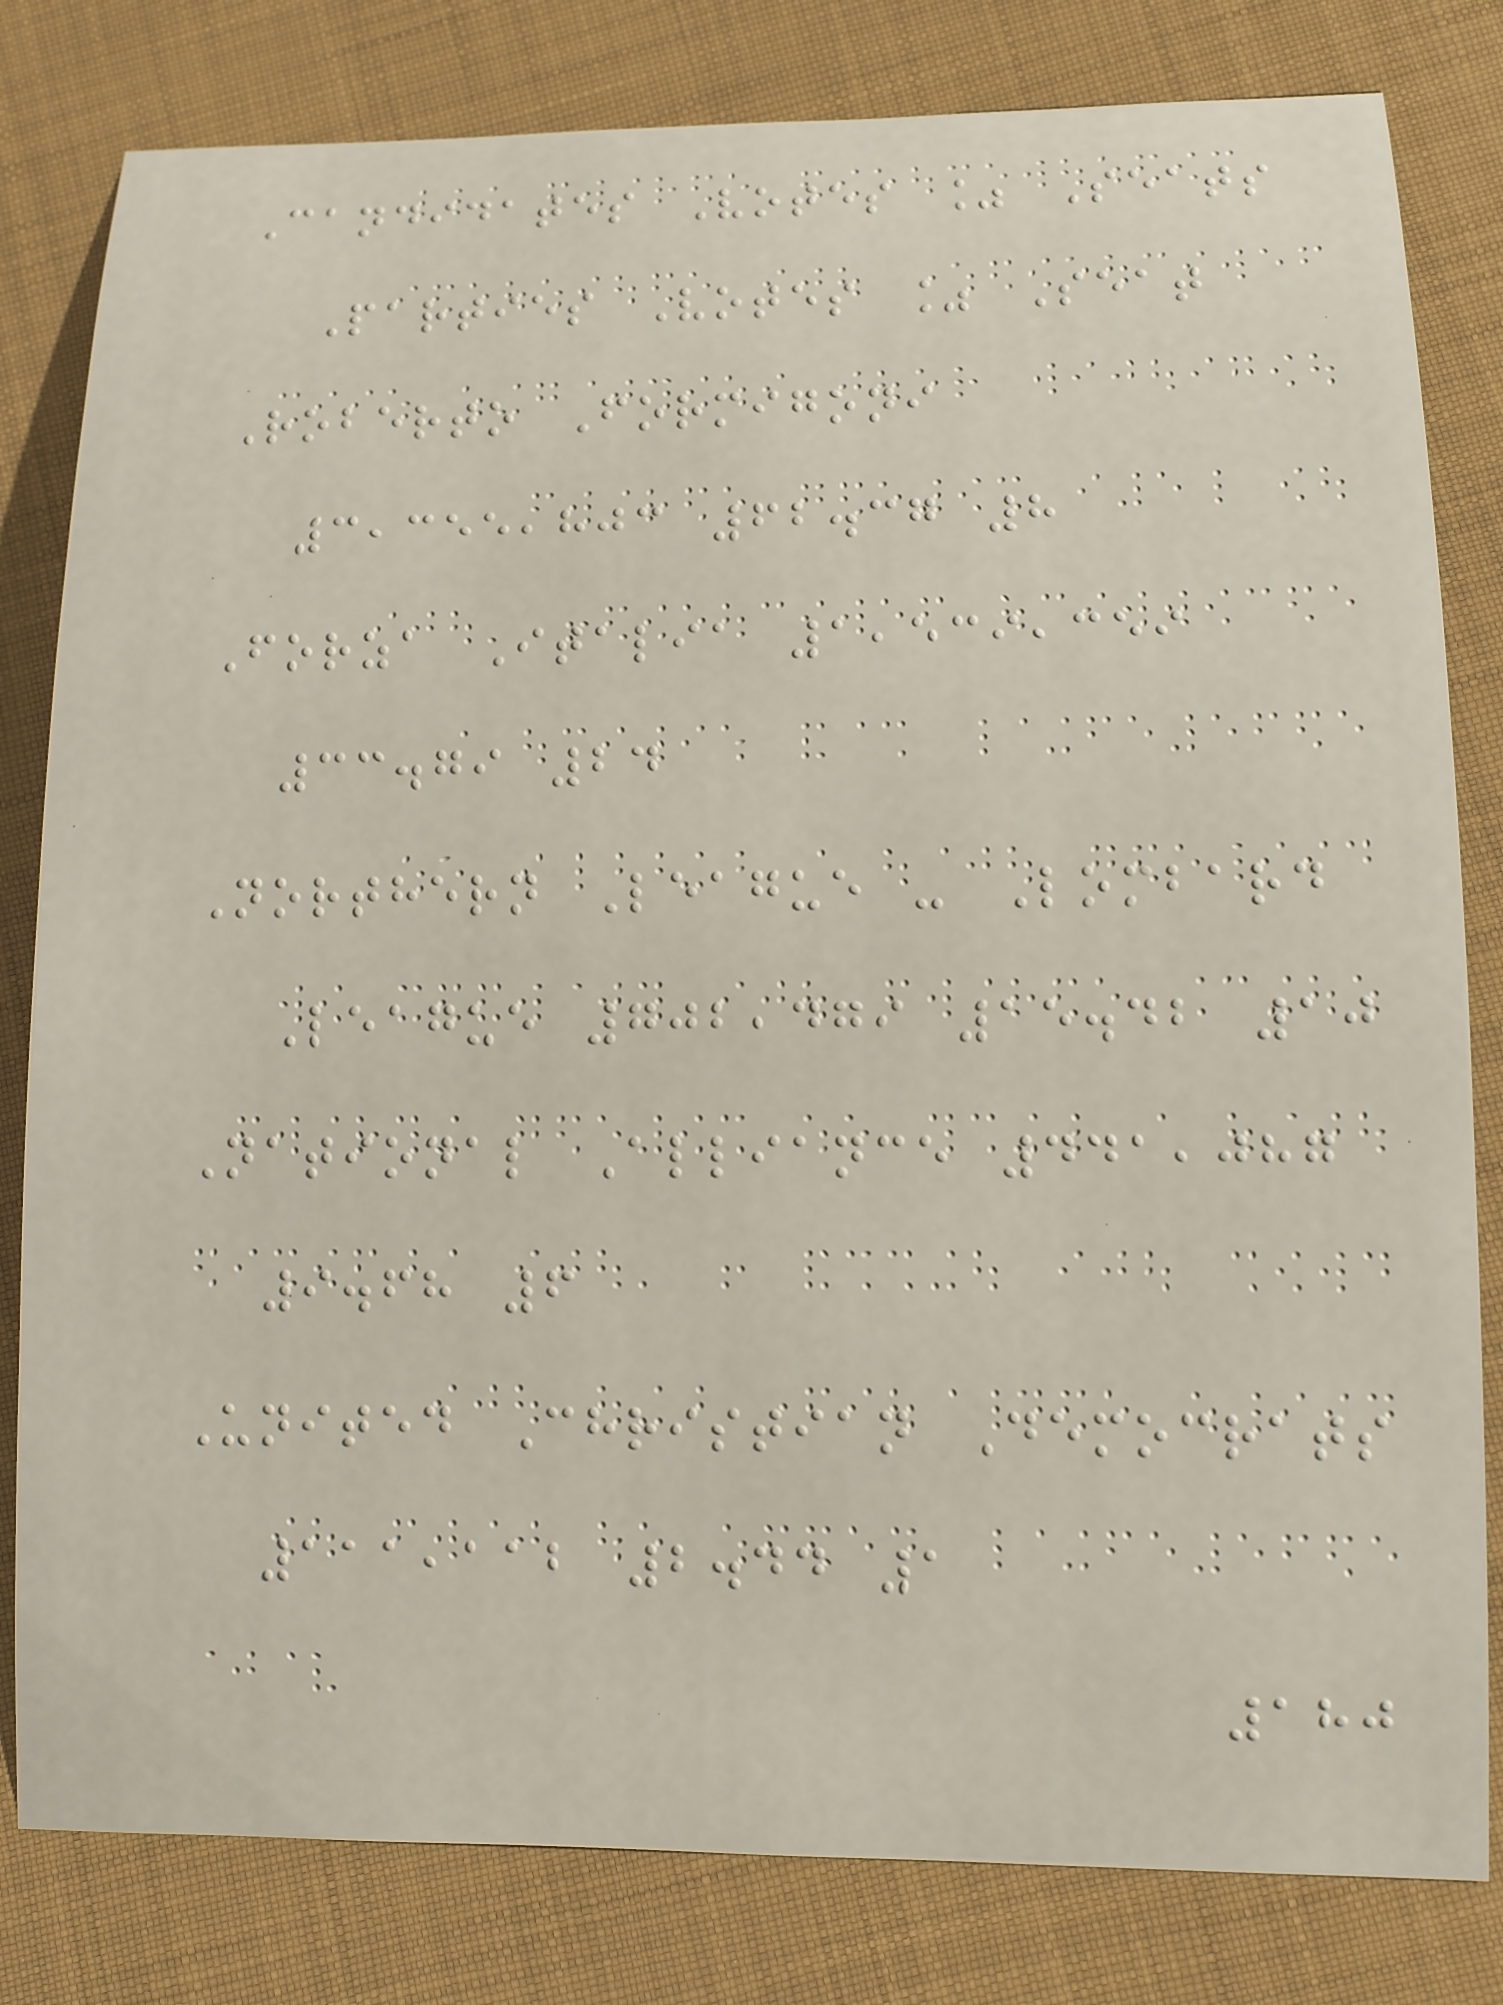Candidates Votes % Seats
Parties Votes % Seat
Roberto Formigoni
3,355,803 62.37 8
Forza Italia 1,539,359
33.79 24
Northern League - Lombard
League 702,479 15.42 10
National Alliance 441,087
9.68 6
United Christian Democrats
111,112 2.44 1
180
